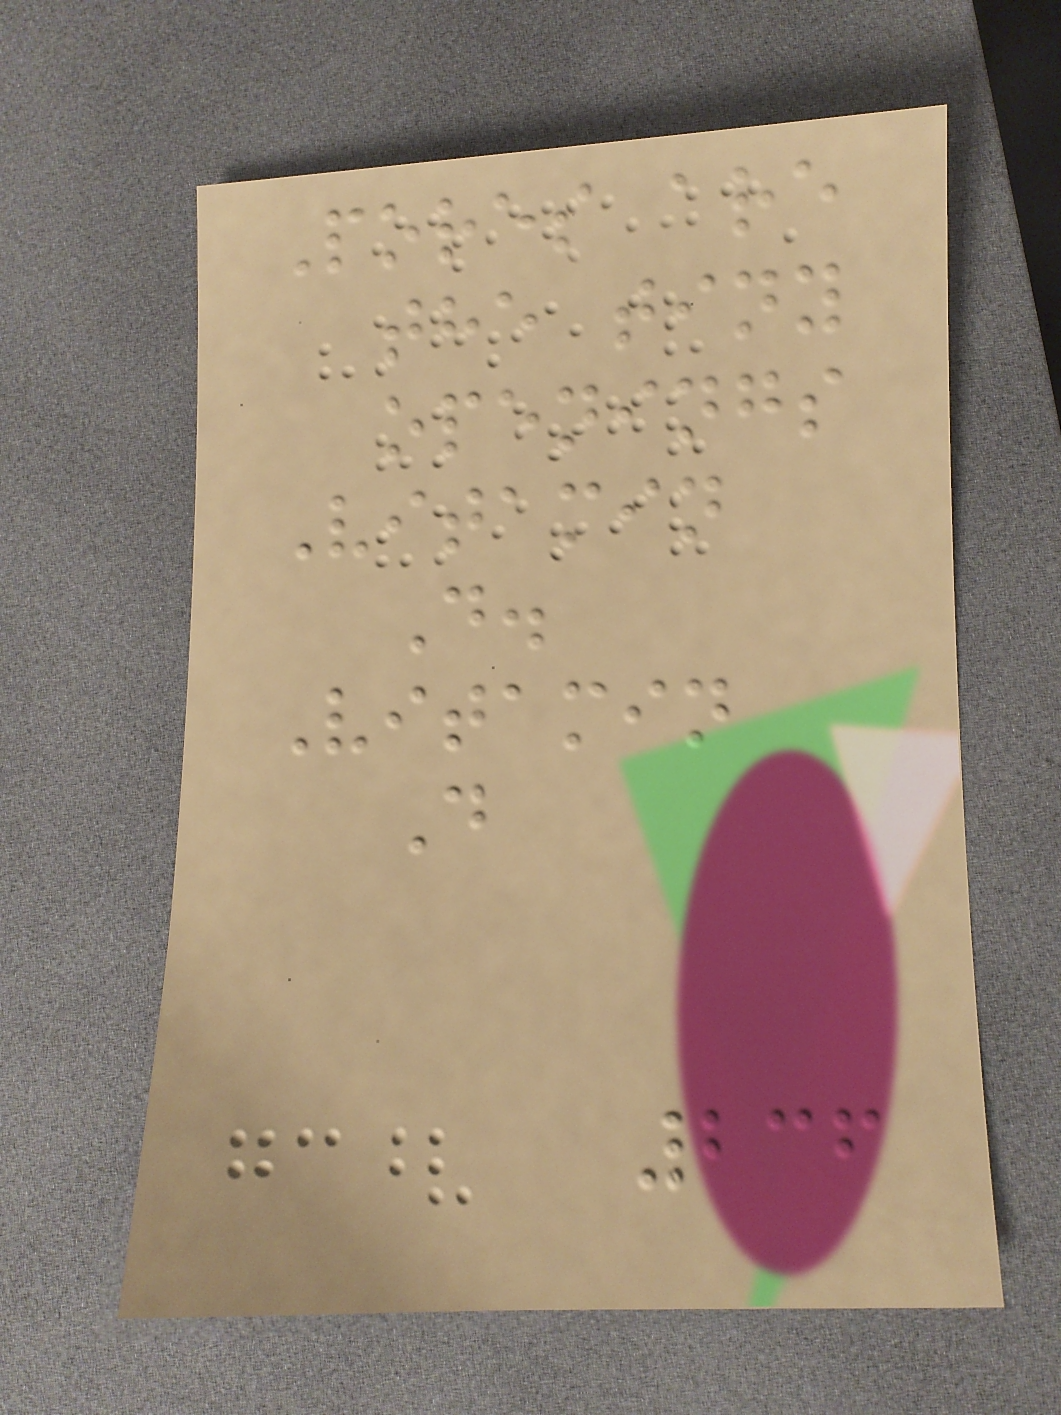Pores are
the tiny
openings
Vitamin
D.
Vitamin
D
236
